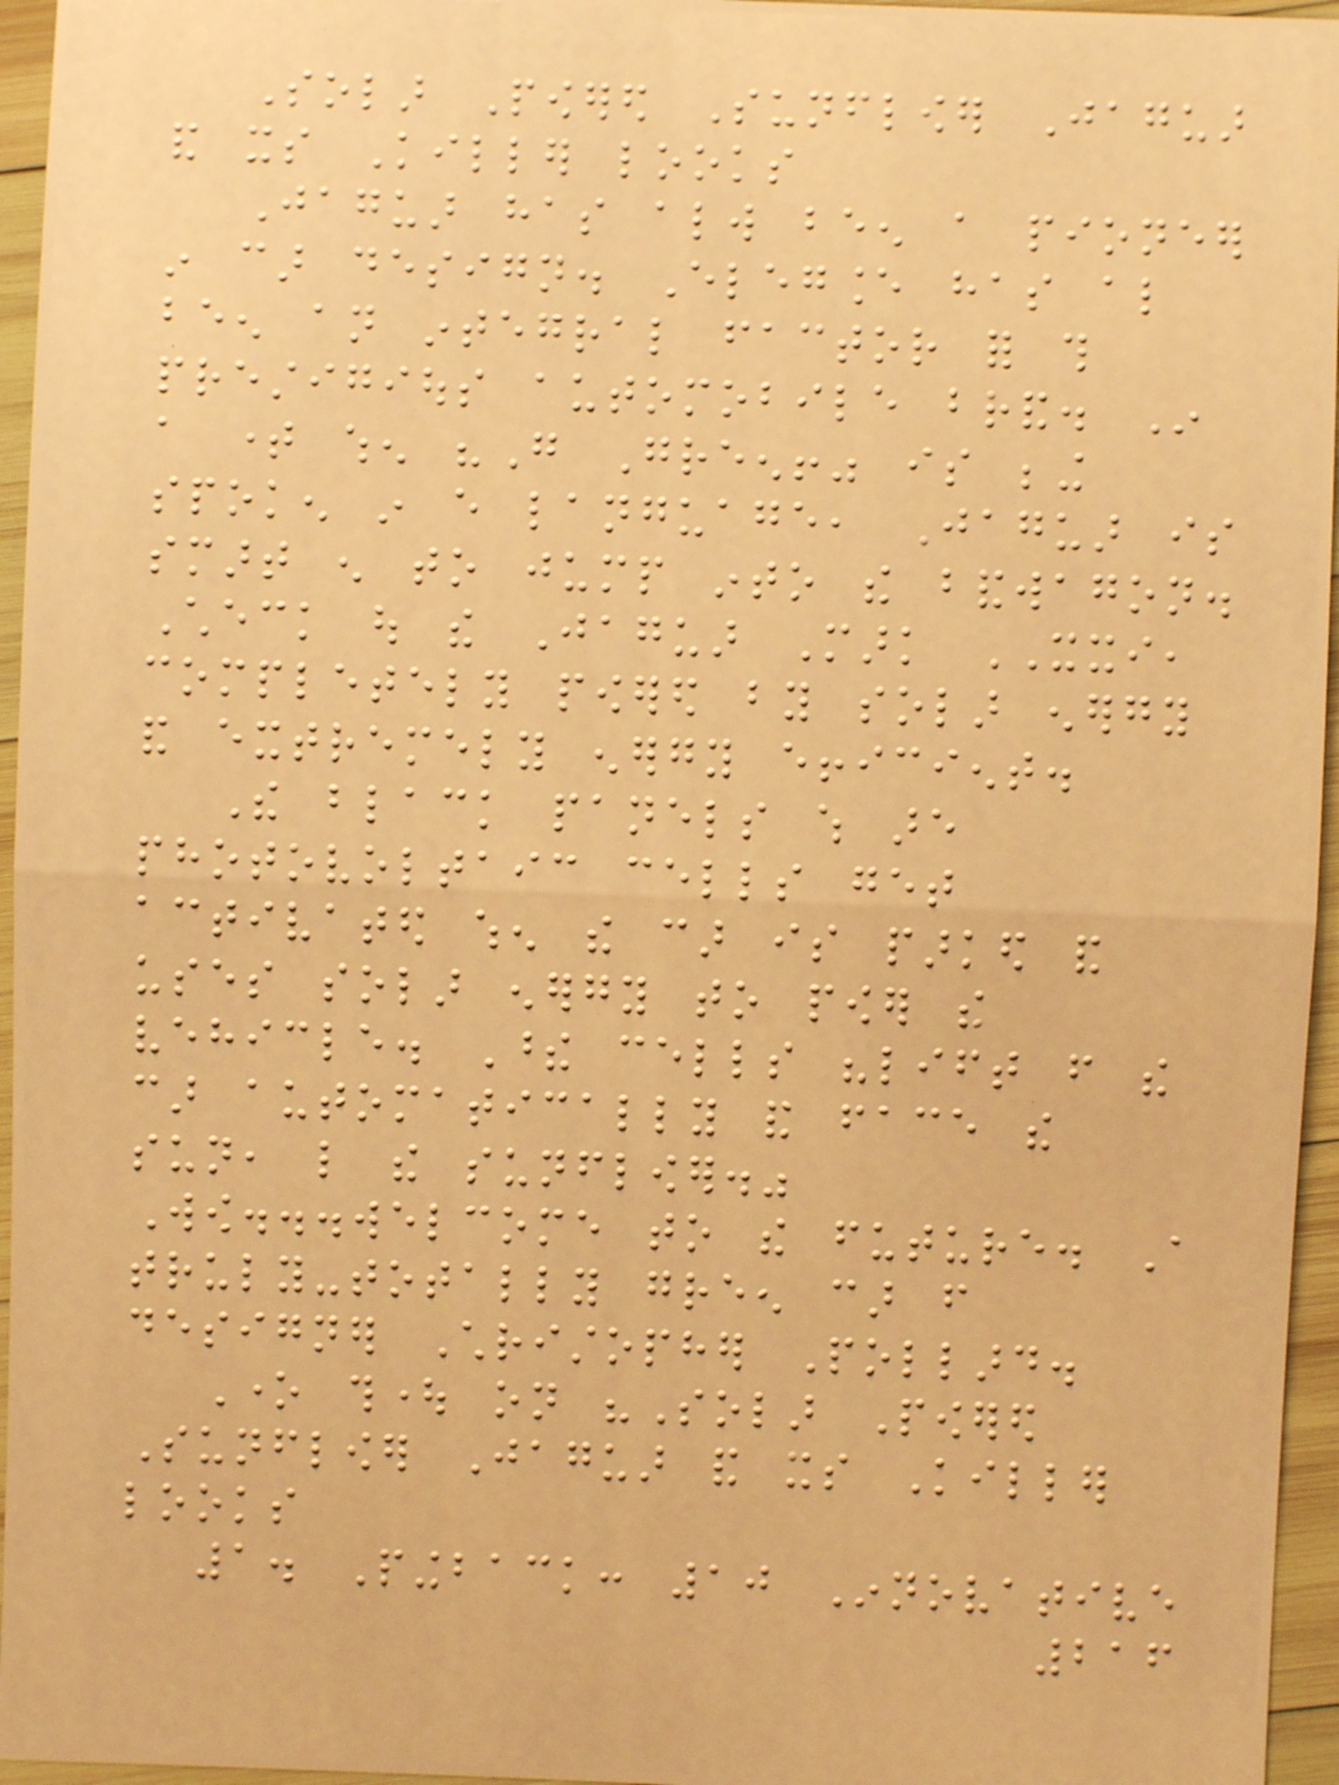Solar Powered Sunflower Jaguar
and its Killer looks
Jaguar has always been a pioneer
in car design. Elegance has also
been an integral factor for this
prestigious automobile brand. In
a time when "Go Green!" is being
spoken in every language, Jaguar is
smart enough to jump into the bandwagon.
Check out the Jaguar Mark XXI,
completely powered by solar energy
and extremely energy efficient.
The black panels which are
photovoltaic cells get
activated when the car is parked and
uses solar energy to power the
vehicle. These cells "lift from the
car automatically and face the
sun, like the sunflower."
Wow...welcome to the future. A
truly-totally green car from
designer Christopher Pollard.
One thought on "Solar Powered
Sunflower Jaguar and its Killer
looks
1. Pingback: 10 Innovative
216
